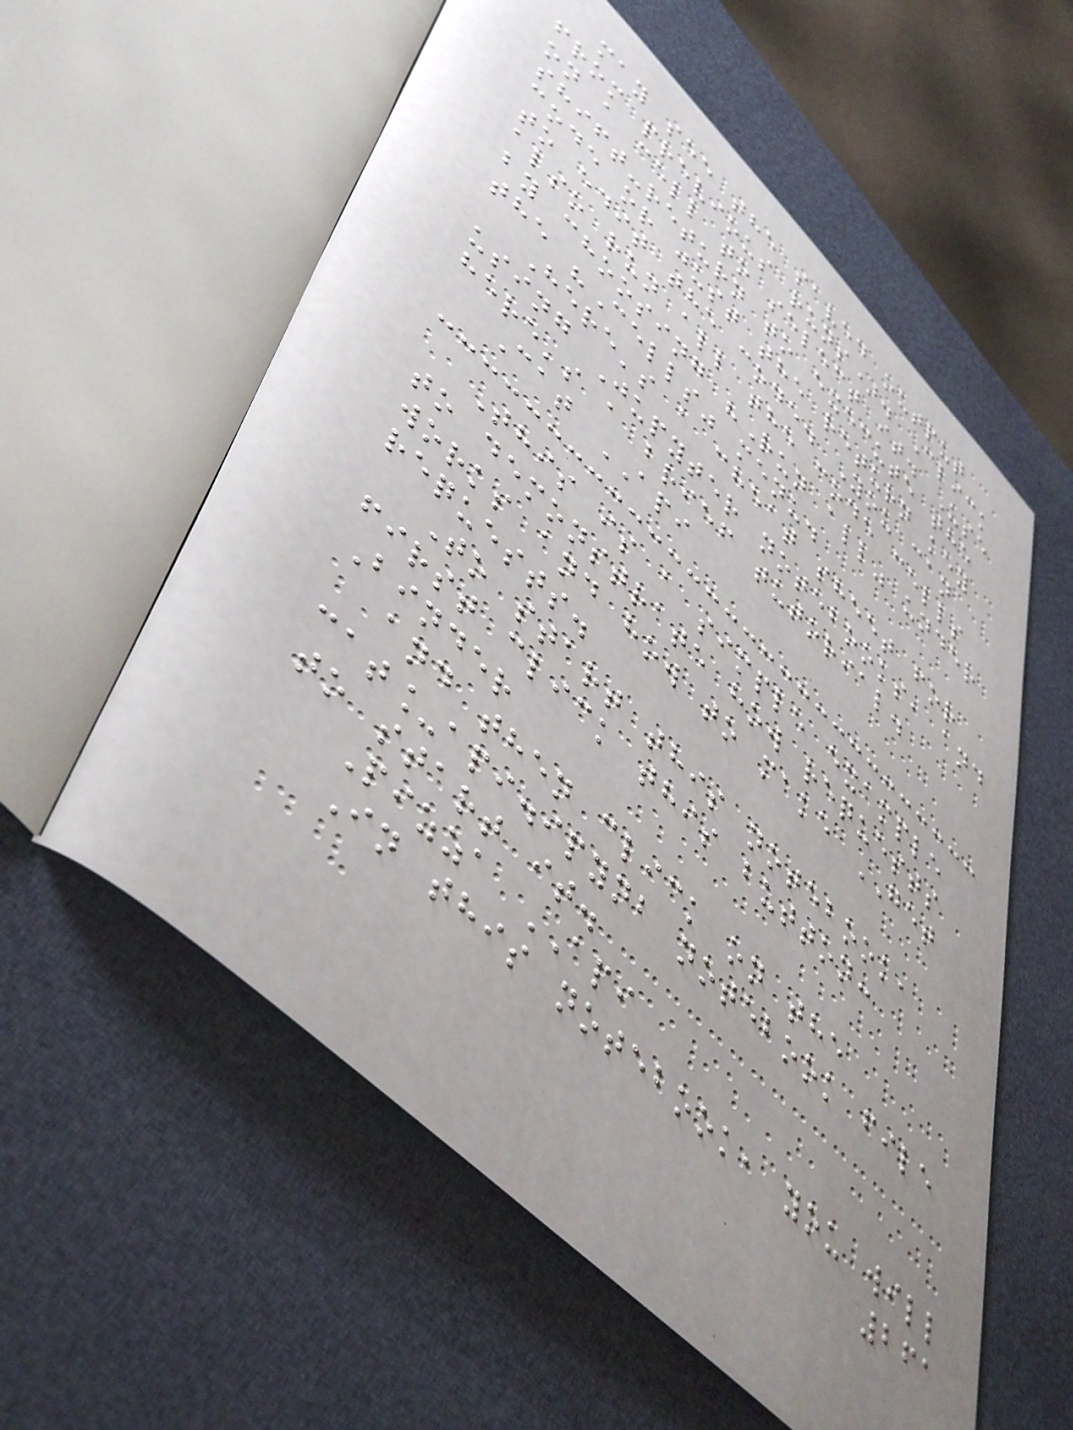may see the saved output
from previous runs). Click
on a cell to select it. Use
shift-return to execute the
code or just the return key
to edit the code. You can
also run all the code cells
by choosing "Run all" under
the "Cells" menu.
Here's a cheat sheet for
using Jupyter notebooks, and
here's a brief tutorial.
Cat API
This is a simple example
to demonstrate how requests
works and how to make GET
requests.
To start this notebook,
first click this button:
Binder
and then click on the
cat_api.ipynb notebook file
to start it.
Pizza API
In this notebook, you will
261
